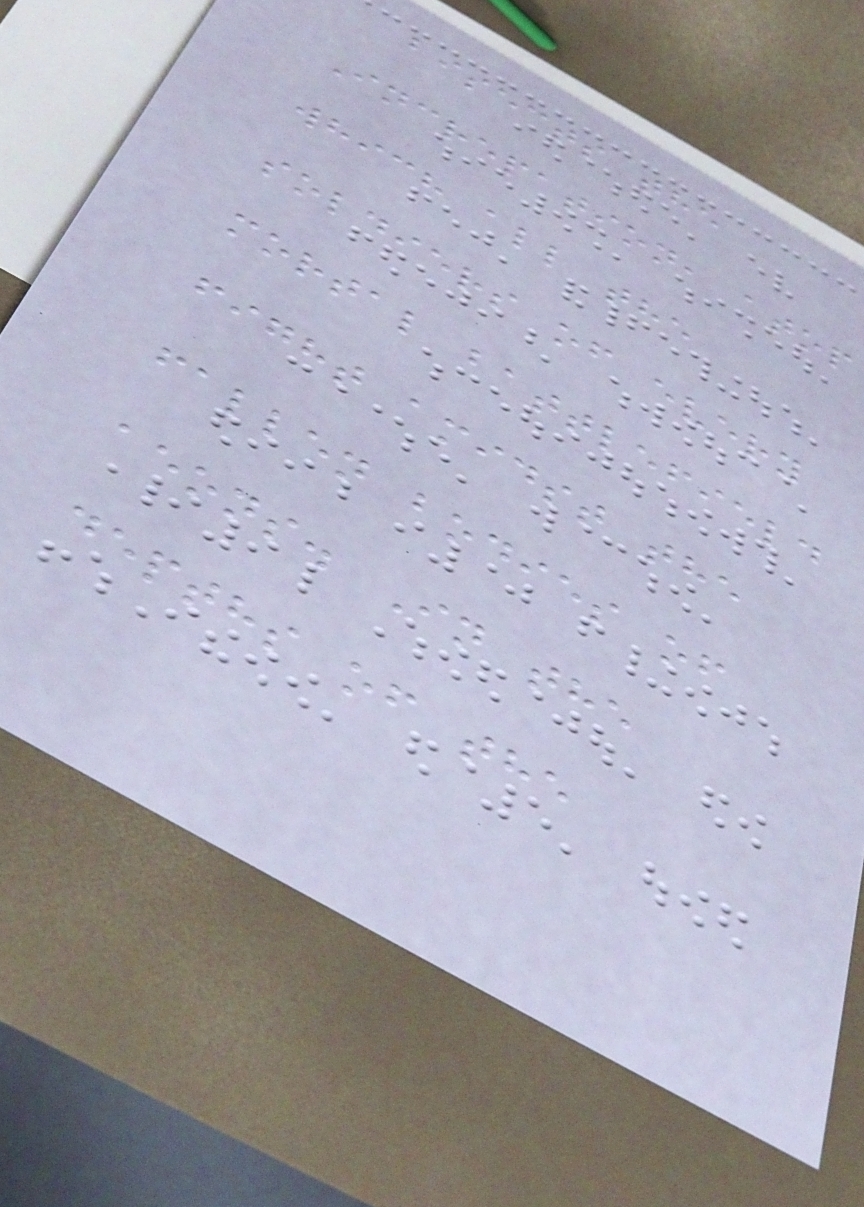bisects the
Increpation, atop
which all the
soldiers of every
mortal battlefield
fight amidst the
fallen bodies of
aeons. In the
depths of the
